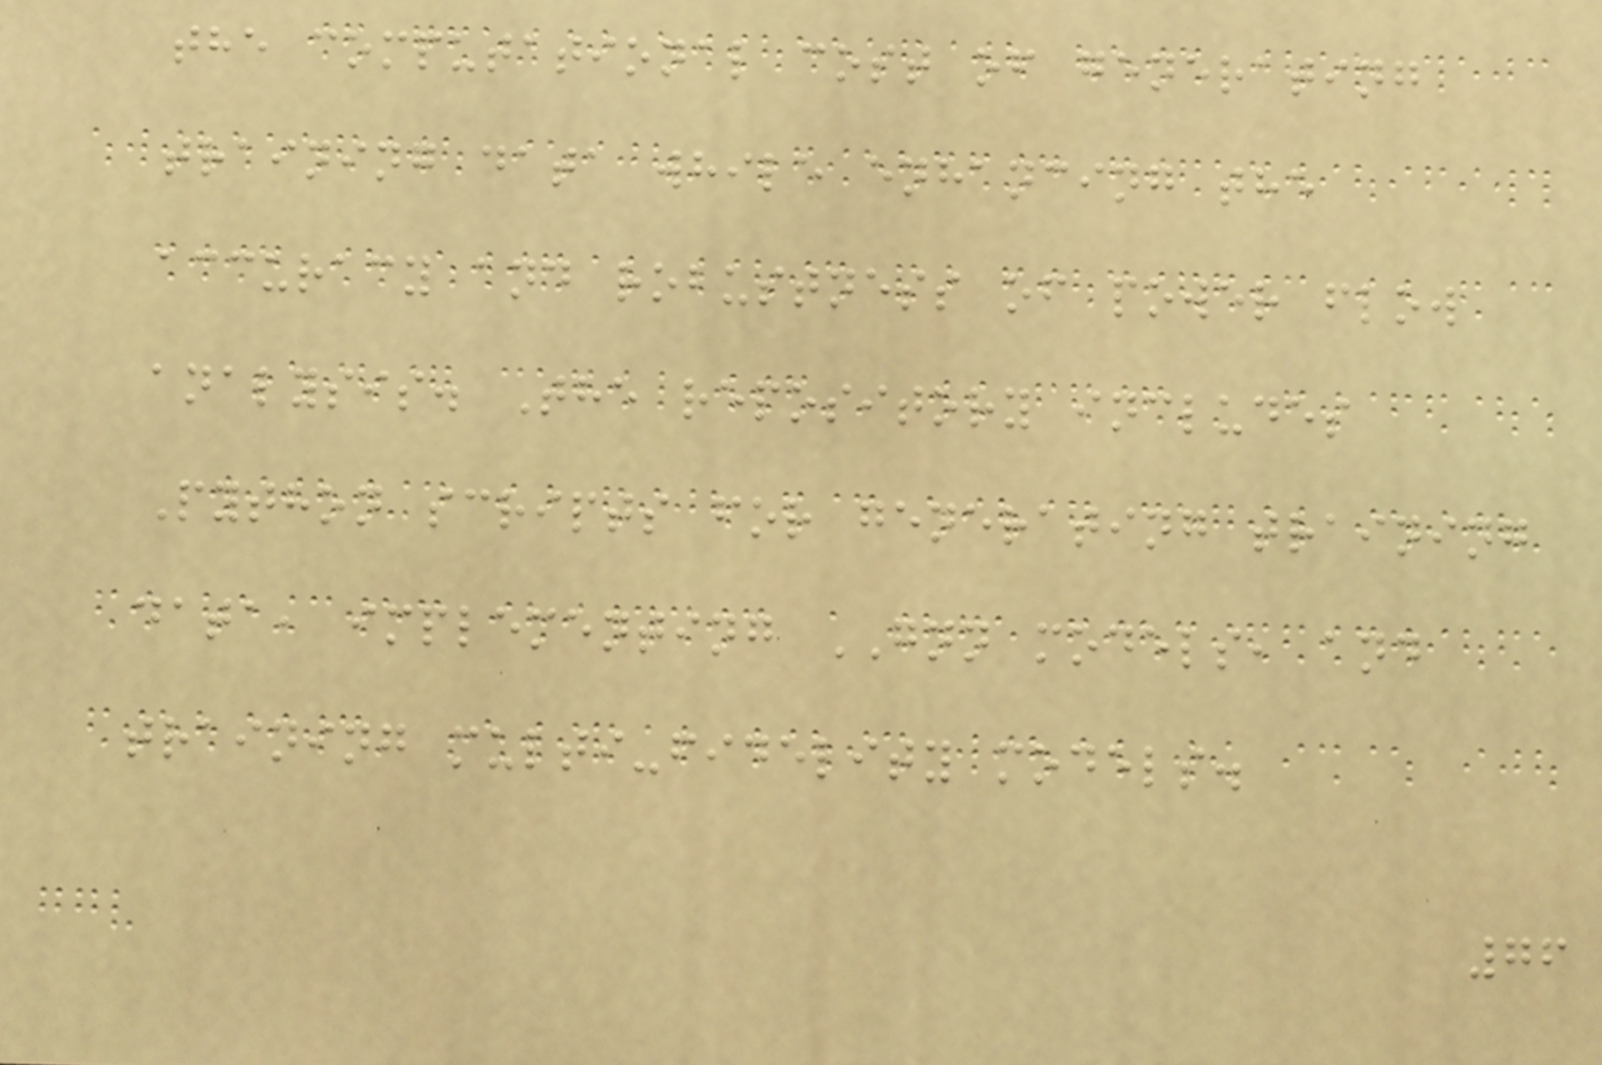the computational cost of generating
training data while enhancing the
accuracy and robustness of power flow
analysis. The repository includes
Python scripts for generating training
data, implementing GNN models, and
training multi-fidelity models.
76
